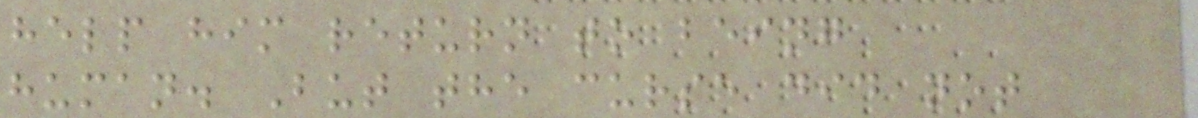help him return to being
human. But the curse did not
